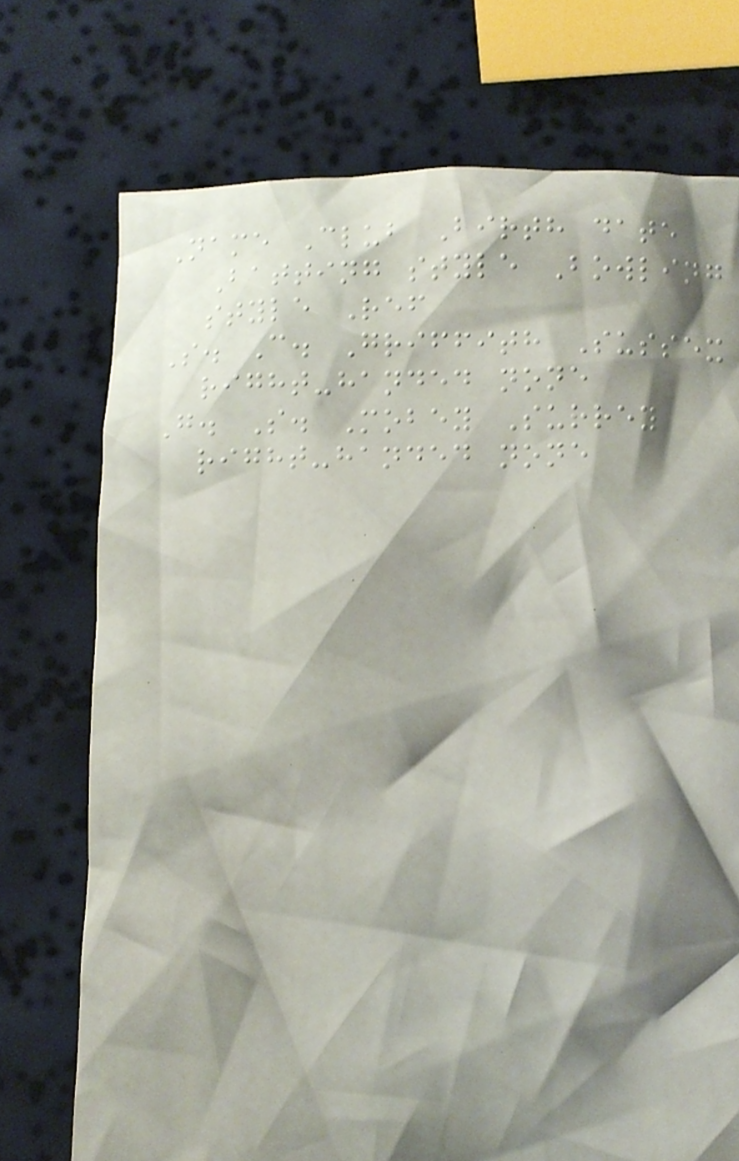Name Club Birth date
Batting style Bowling
style Ref
S. C. Griffith Sussex
right-handed none
G. S. Mobey Surrey
right-handed none
